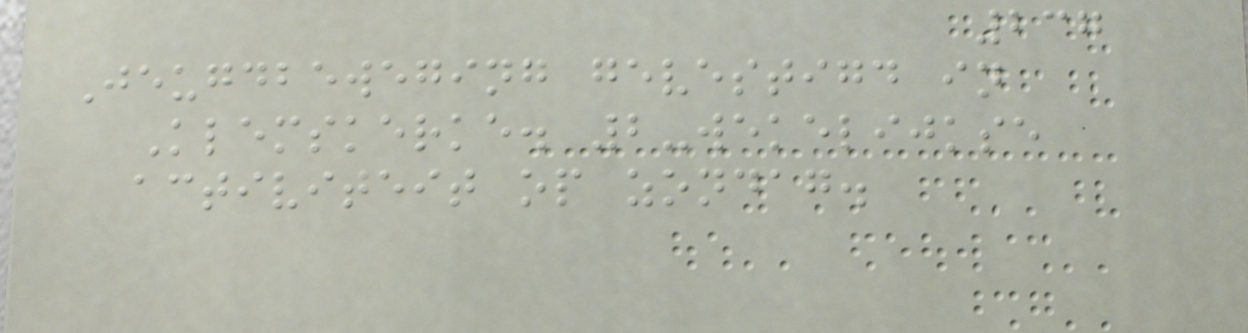237
Jeugdbeweging gevestigd in
Klemskerke. 2-wekelijkse
activiteit op zondag.
